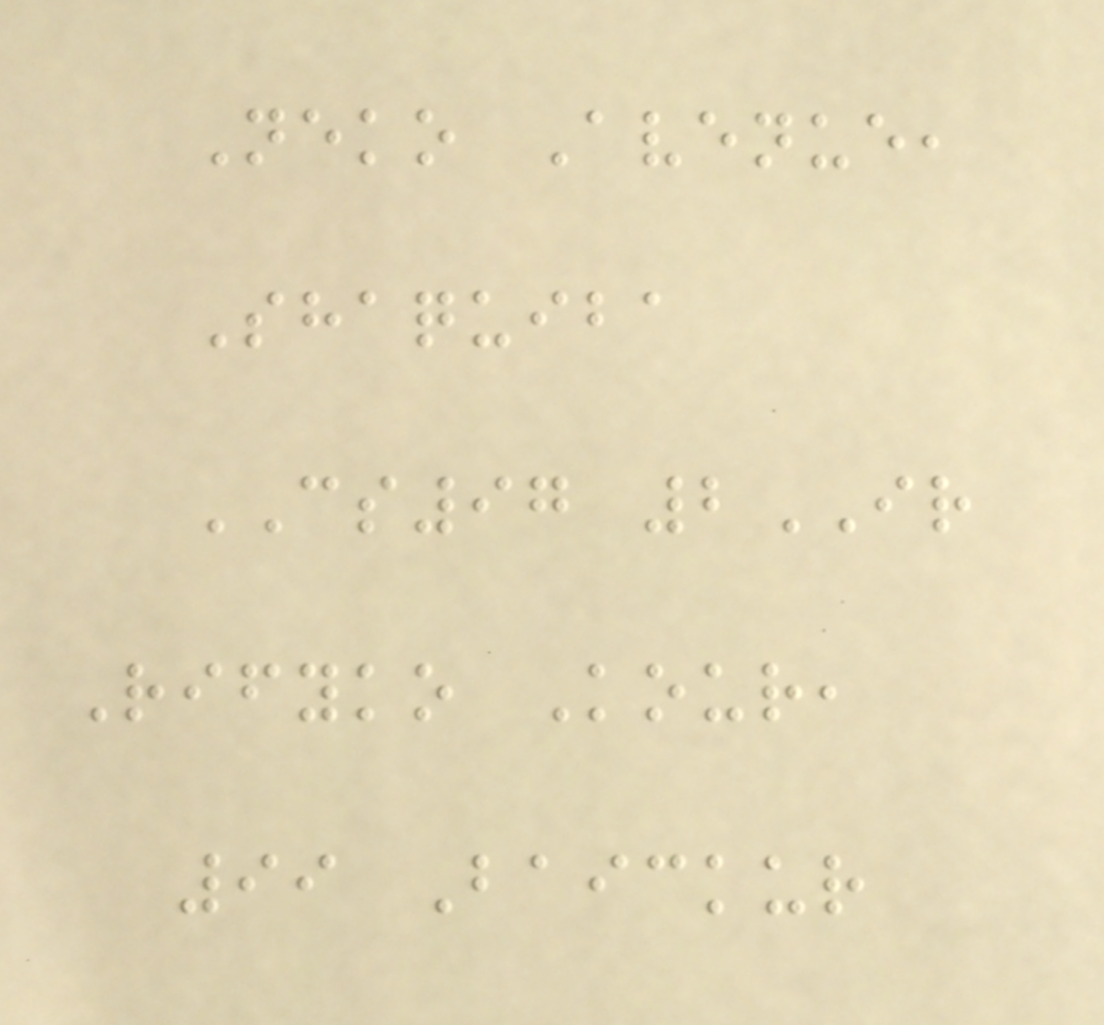Neko Avenue,
Shaquiba
CS97 2IR
Rifyko Kour,
99 Baickur
